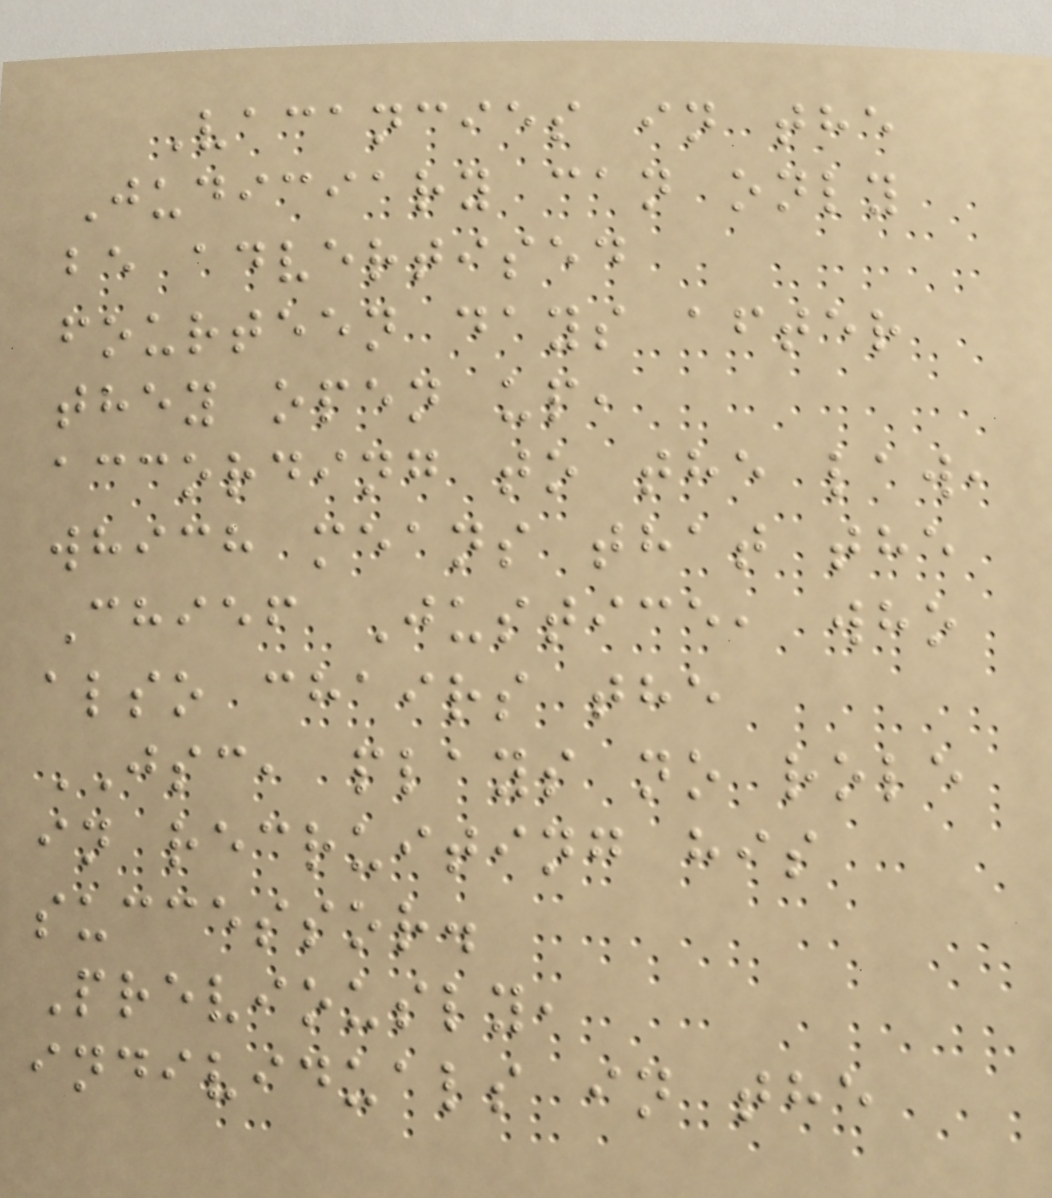Vacancies in the
Judiciary can only
be advertised
fourteen days after
they open up,
according to the law,
which means that the
Chief Justice, who
also chairs the
JSC, plays no role
in recruiting his
successor.
Previously,
individuals in the
